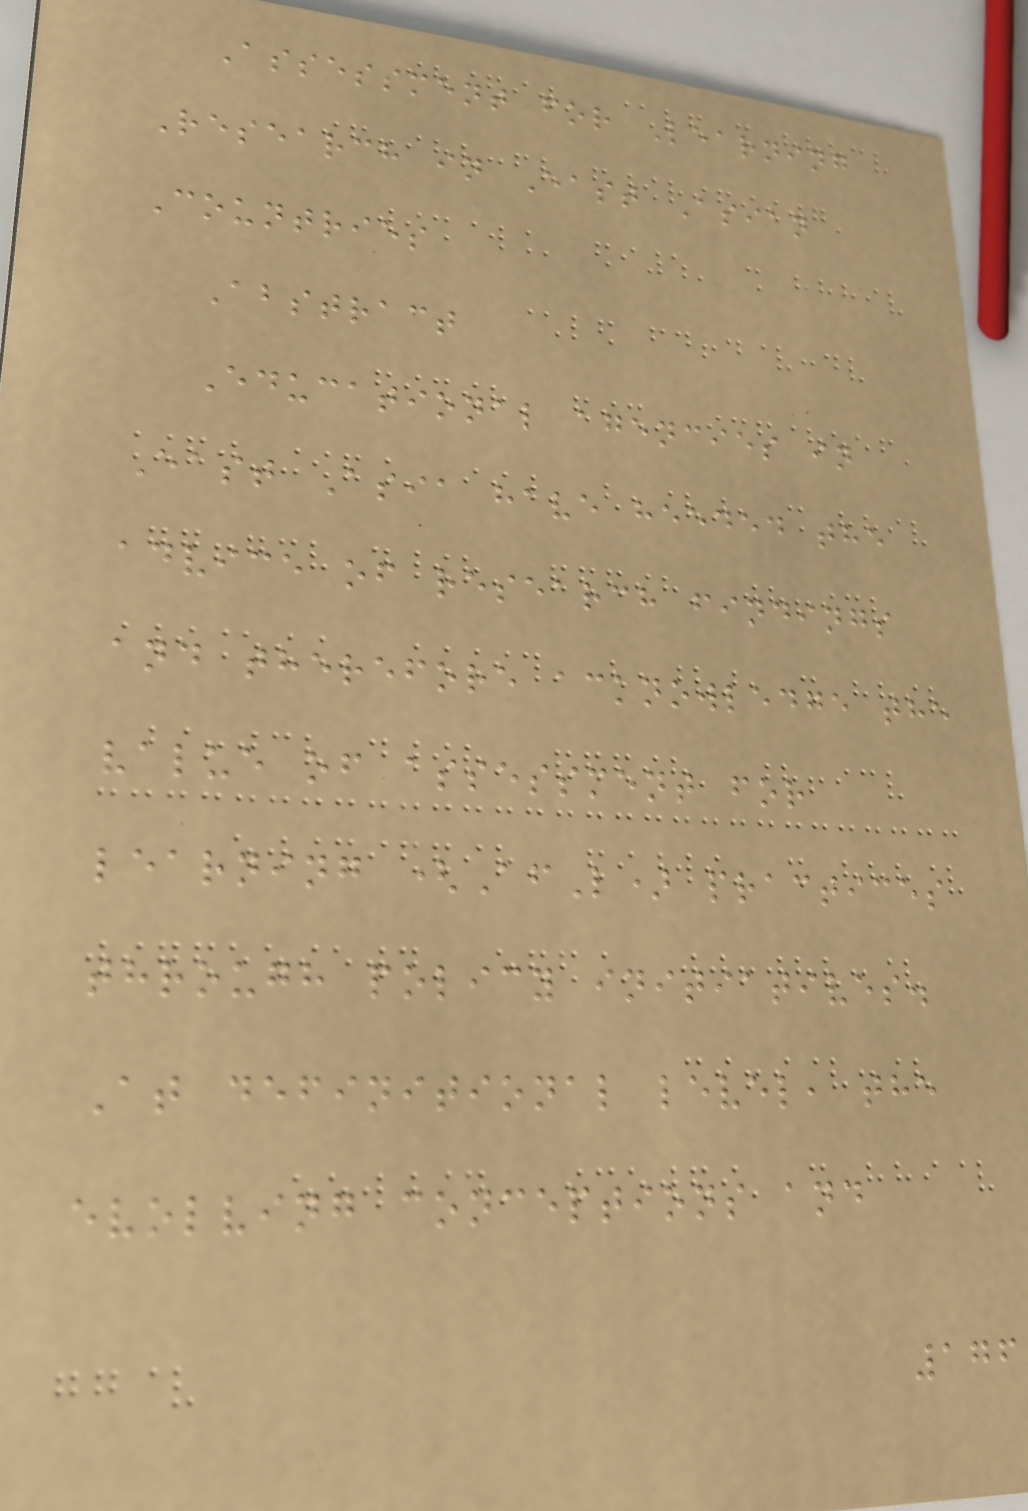Assessment for Learning
Research in East Asian
Countries
Abstract
Educational agencies in
East Asia have heeded the
advice of research findings
and therefore acknowledge the
value of assessment for
learning (AfL) practices
through policy initiatives.
At definitional level, the
evolving conceptions and
176
